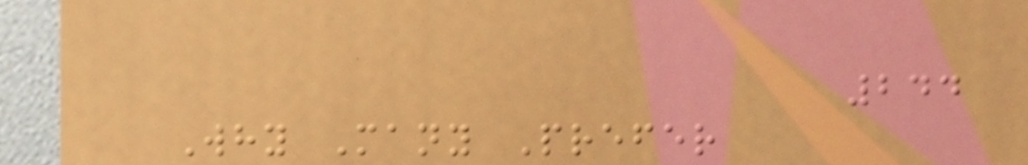244
Why Many Prefer
